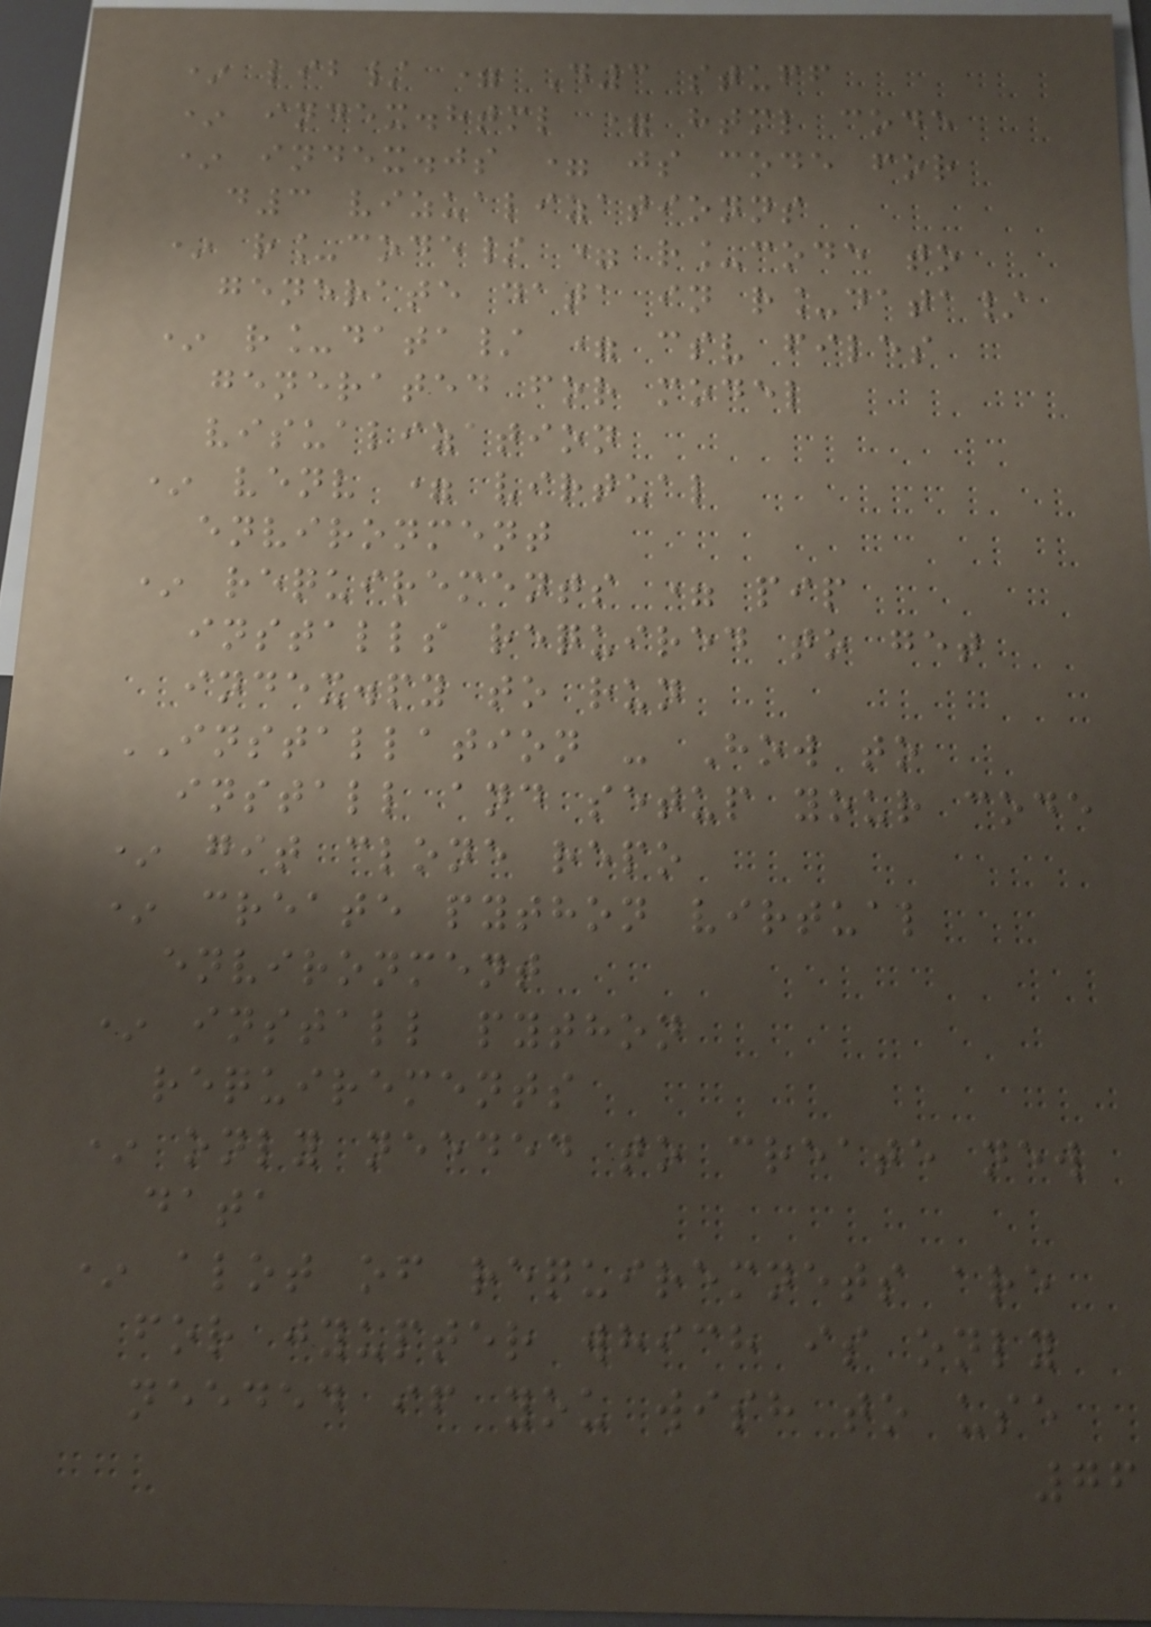* lib/ = D3 stuff
* index.html = html code
* index.js = js code for
d3 vizualizationns
* r_code/ = r_code to
generate data in r_data/
* r_data/ = csv files
generated for model
visualization
* venv = virtual
environment
* requirements = pip
installs required to get
index.py to run
INSTALLATION - How to
install and setup your code
* git clone repo
* create python virtual
environment
* install python
requirements
* only needed to create new
data
* alot of requiremnets are
for jyupter which is only
needed if you wish to use
76
